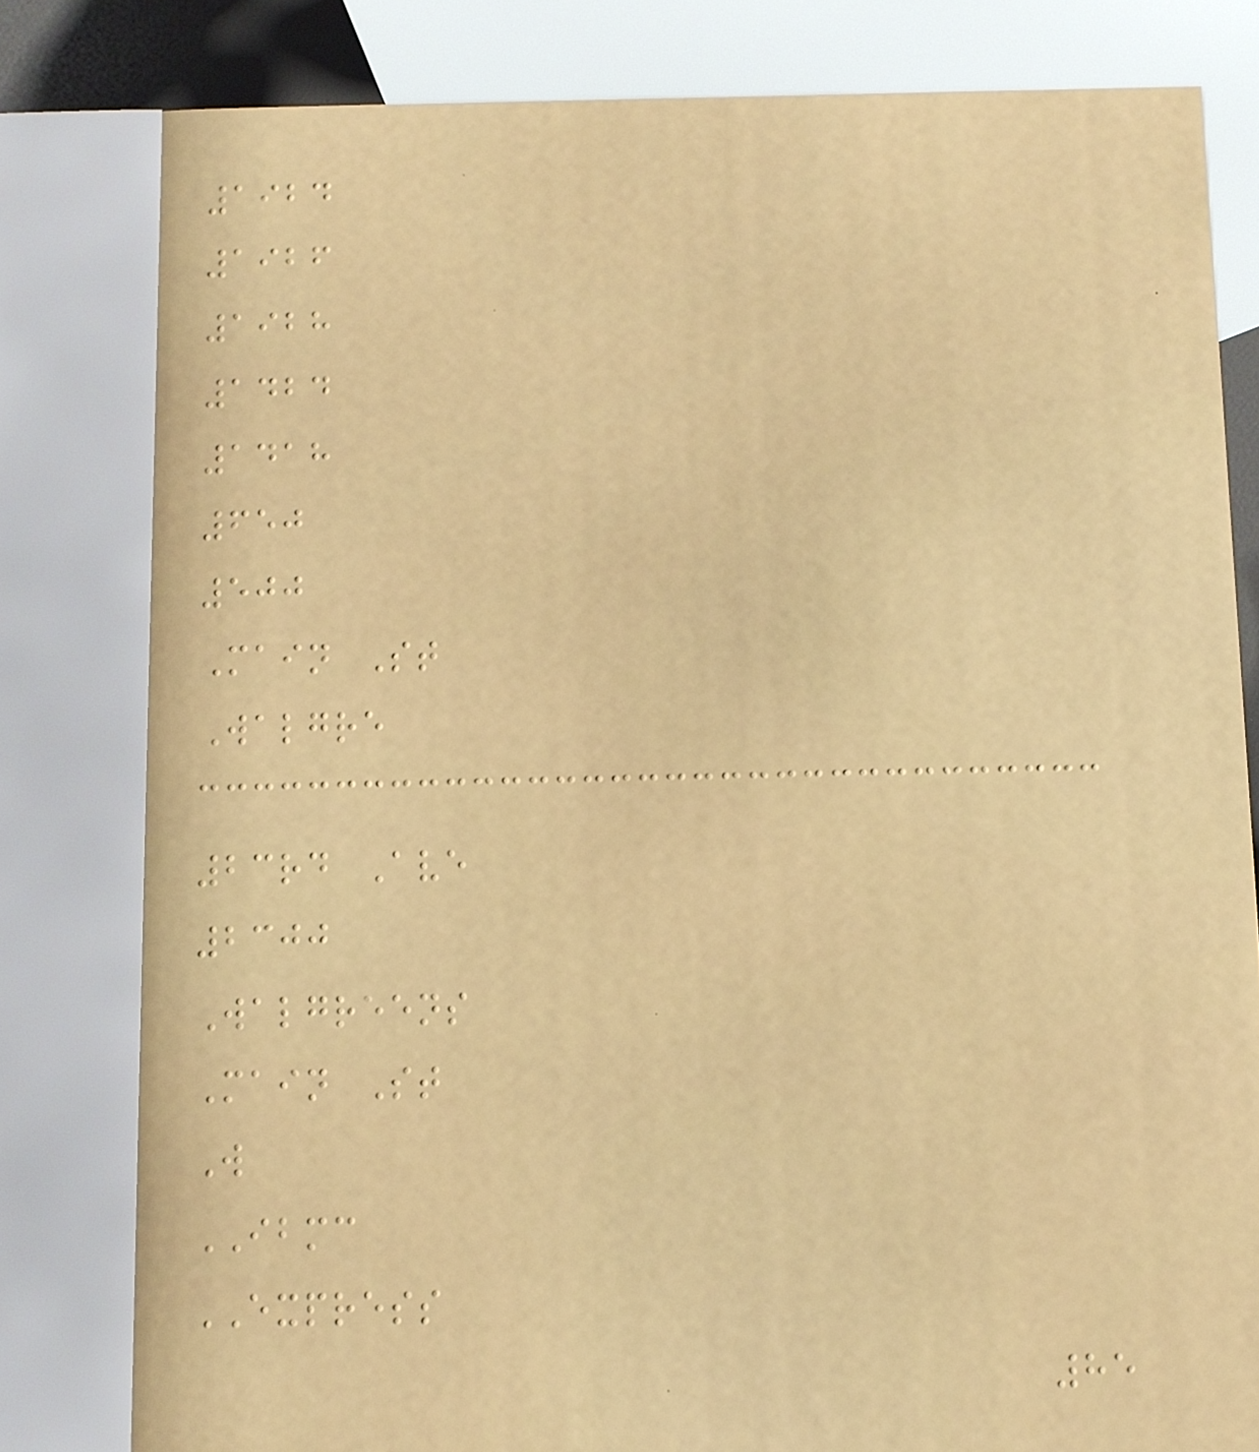1924
1926
1928
1424
1418
650
500
Main St
Walgre
23rd Ave
2300
Walgreens
Main St
W
IBMC
EXPRESS
85
